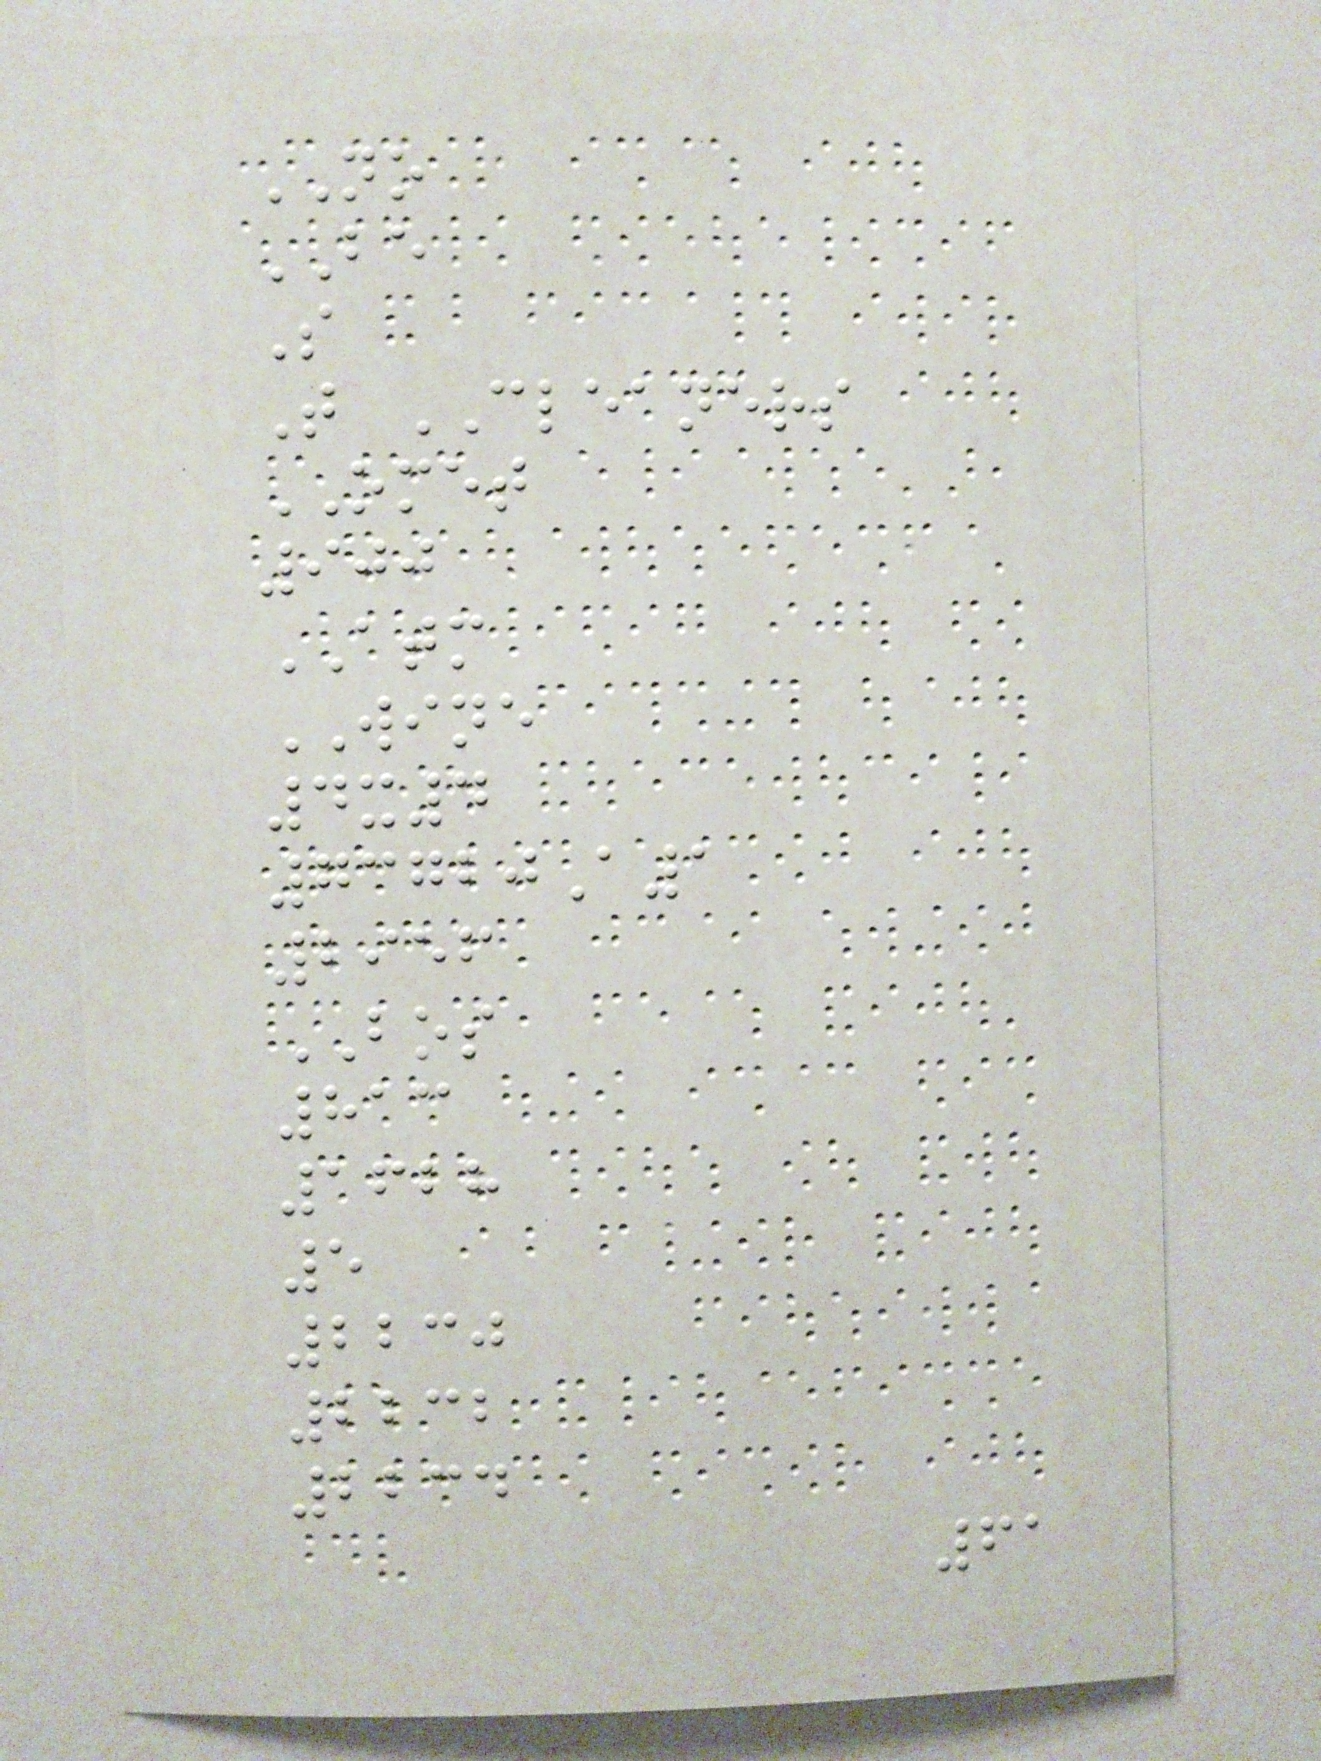NO
BE
S
T CLEANERS
OMET
900
ATM
WINE
4x4
73720A1
2956
BOS
813
1628
5
2230
2232
2234
61
